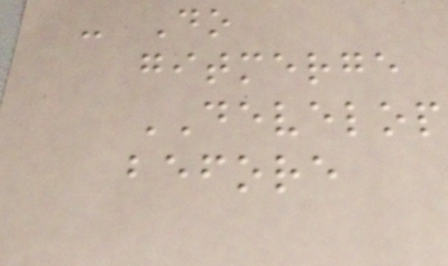- Do
gitmerge
DEVELOP
before
